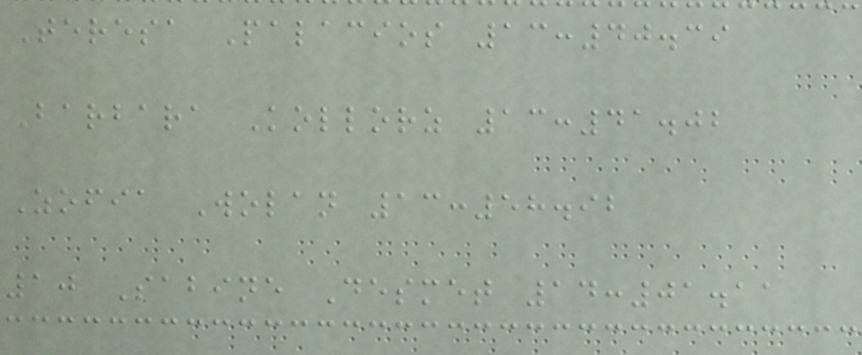Teresa Palacios 13:40.39
Barbara Kollorz 13:41.02
Zofia Wolan 13:58.92
10 Sabine Desmet 14:01.11
